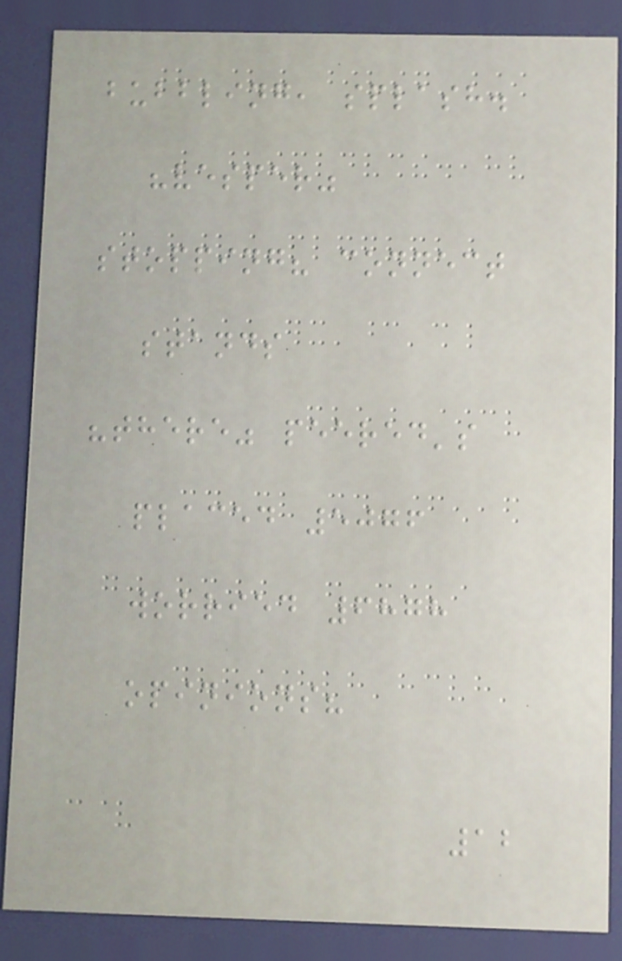bubbling, splash.
"vesper"
stopping? connect
stands
"there" peered's
placed 5076
worried 6878
opinions?
12
